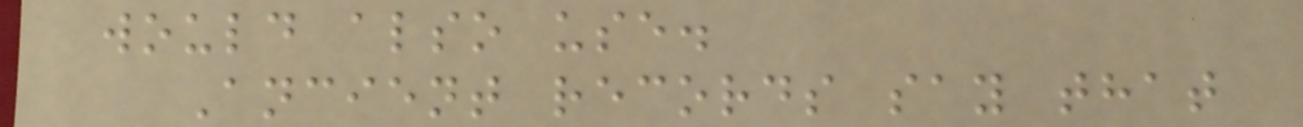would also use.
Ancient records say that
